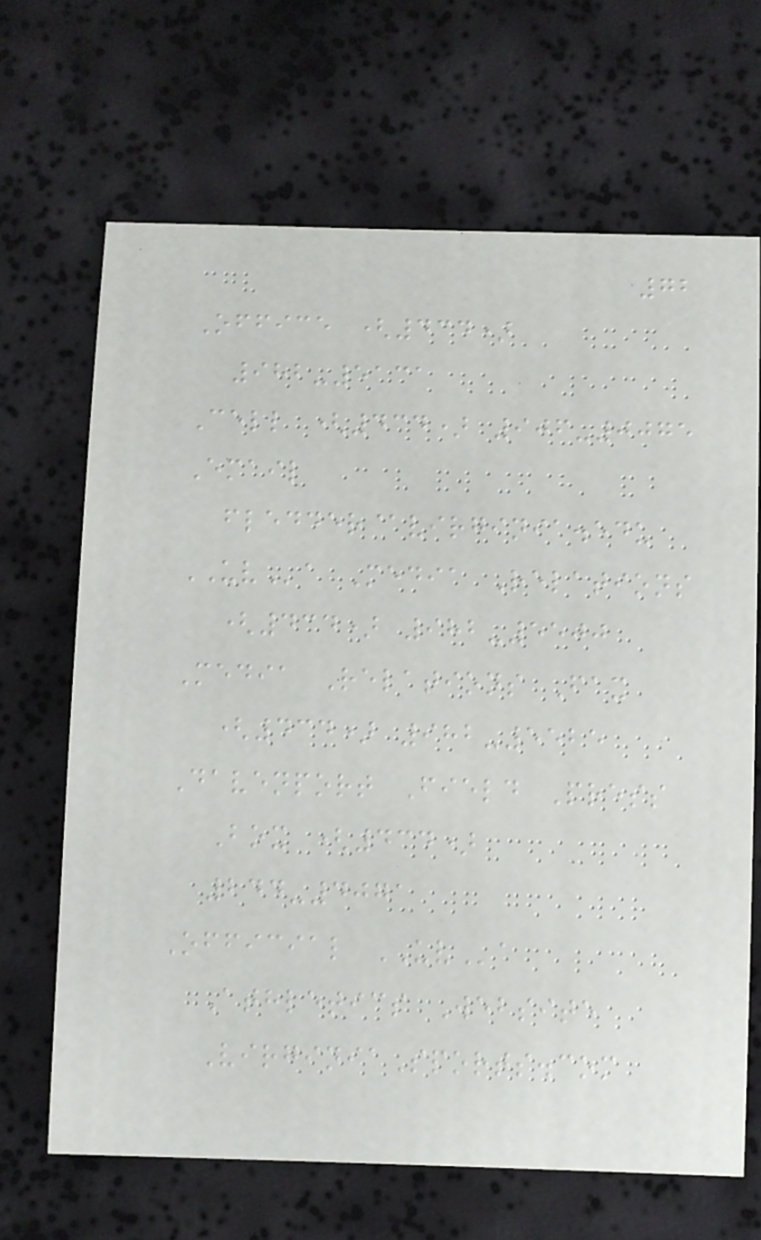72
Office (434)
982-5131
Cell (434) 906-0075
Email
fledder@virginia.edu
UVa Media Relations
(434) 982-5500
Media Relations Fax
(434) 982-5525
Davenport Field Press
Box (434)
244-4071
Official UVa
Athletics Website
VirginiaSports.com
